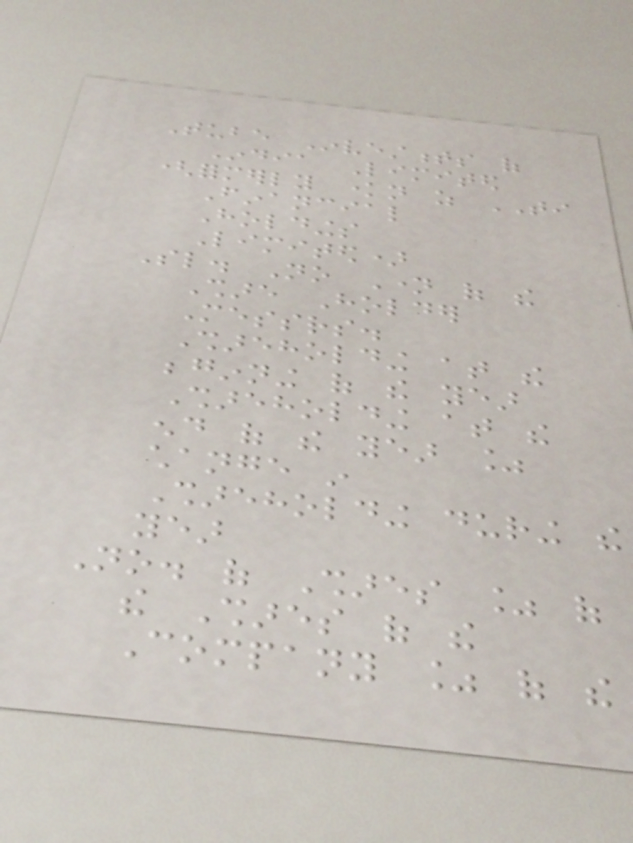Tube Investments of
India Limited
(formerly known as TI
Financial
Holdings
Limited)
Sl. No Name of the
Share Holder
Messrs.
Shareholding at the
beginning of the year
Shareholding at the
end of the year %
change in
Shareholding during the
year
No. of Shares % of
the Shares of the
Company % of the
